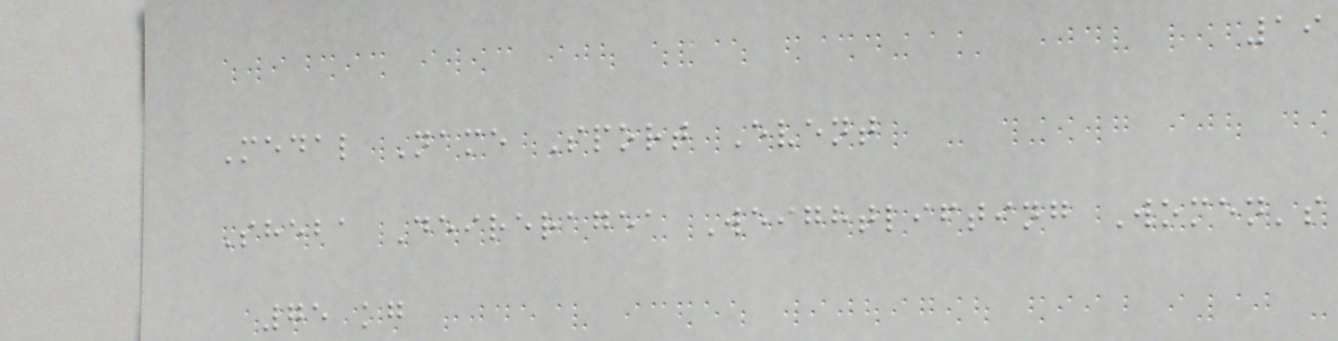19
Medal Name Sport Event
Sheba Deireragea Weightlifting Women's
75 kg
